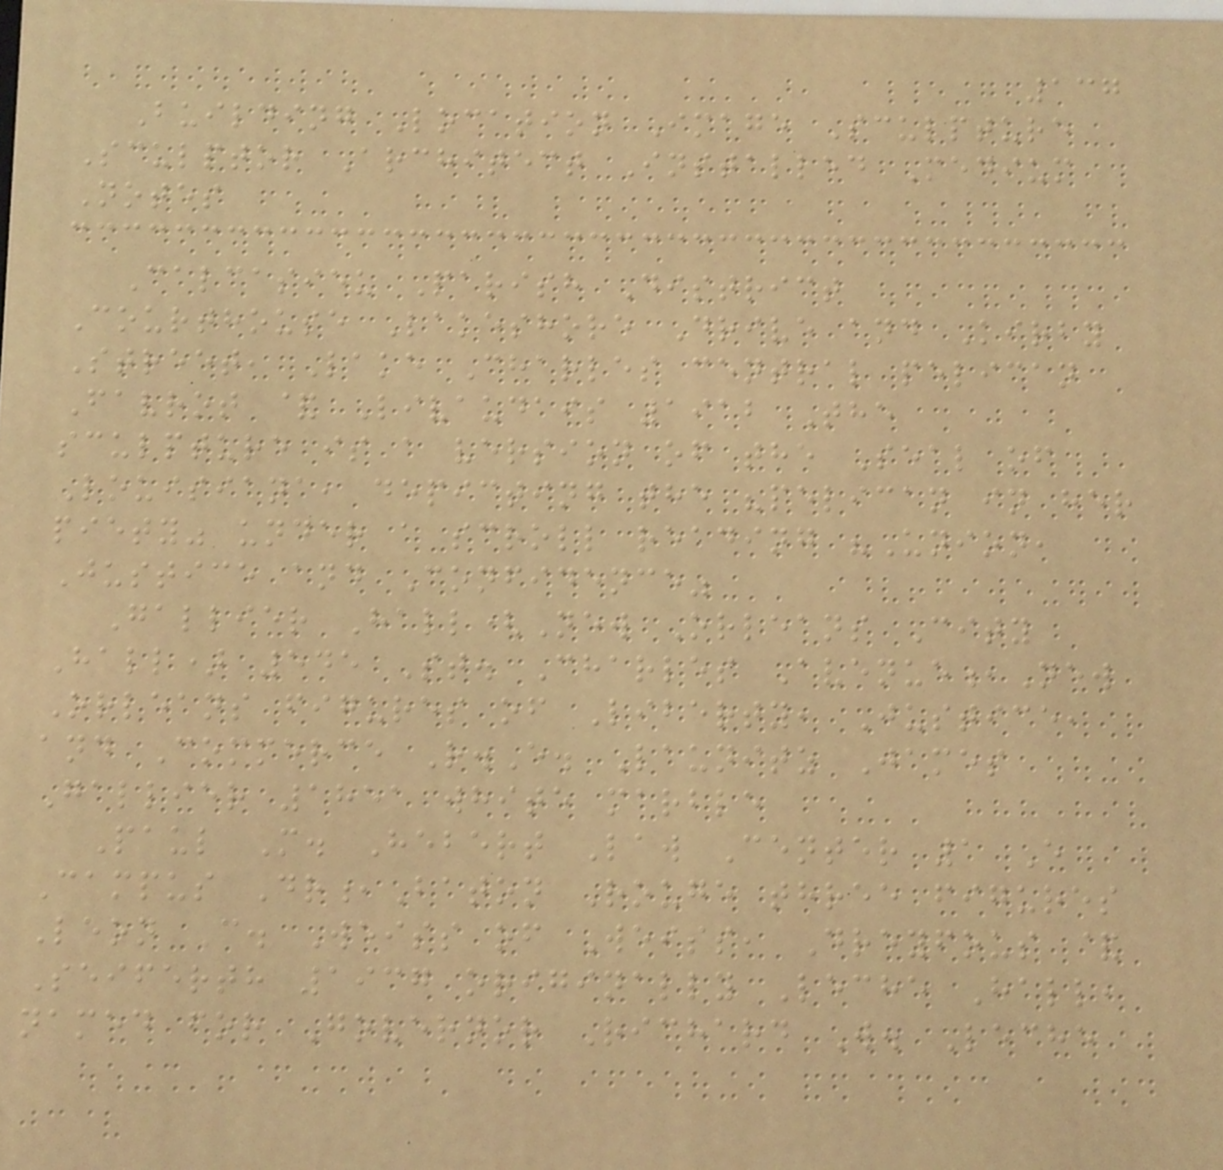137
Building Location Image Sculpture
Sculptor Architect Installed Medium
Notes
Calcasieu Parish District
Courthouse Lakeshore Drive and Kirby
Street, Lake Charles central pelican
Favrot & Livaudais 1912 The
sculpture is a version of the Seal of
Louisiana, depicting the "pelican in her
piety" under a scroll reading "Union,
Justice and Confidence"
Gallier Hall(New Orleans City
Hall) 545 St. Charles Avenue,New
Orleans figures of Liberty, Justice,
and Commerce R.E. Launitz James
Gallier 1851 white marble
Paul M. Hebert Law Center 1 E
Campus Dr,Baton Rouge three figures
Leon C. Weiss of Weiss, Dreyfous &
Seiferth 1937 originally Leche Hall,
named for Governor Richard W. Leche
